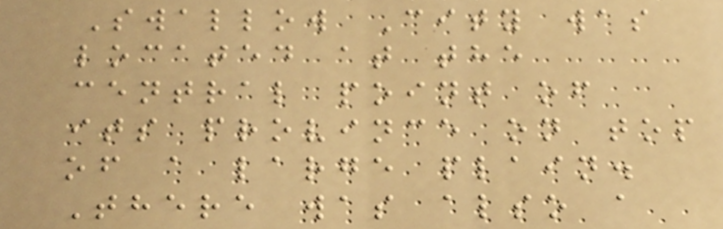Swallow City was
located at the
central point of
its province on top
of a large plain.
There was also a
